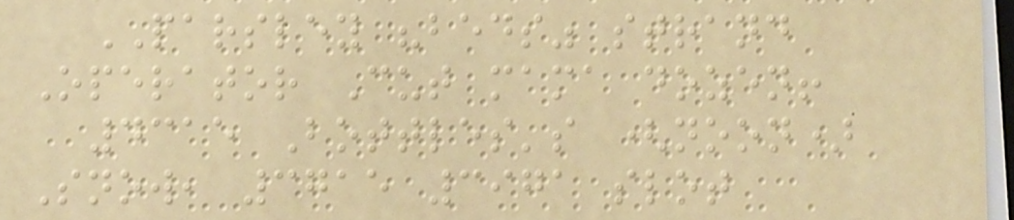PARSLEY "beds" strand
Operator Cut mama dozen!
4315 Bottles's (noon)
Snow, 3715 3971 slot
